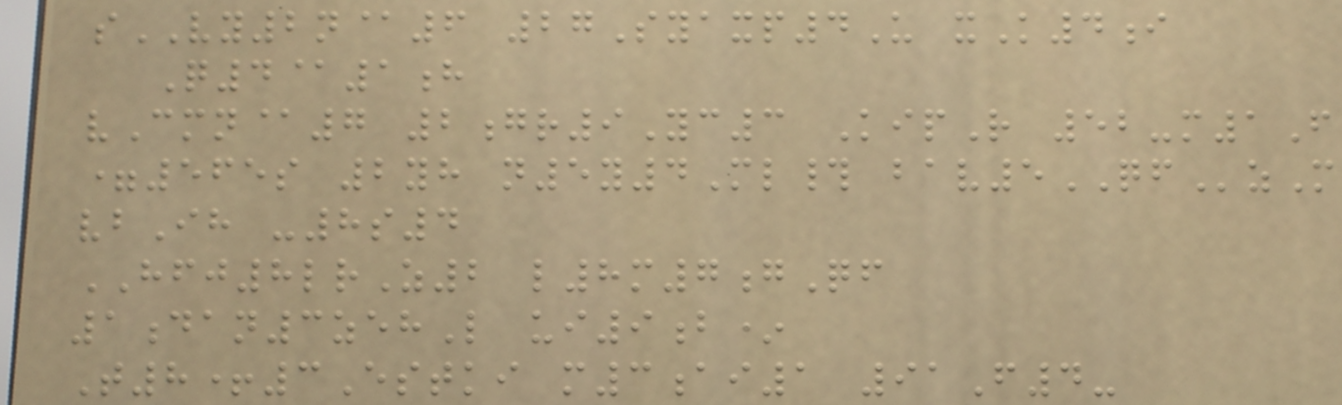sVY2n@6 27Syaxp4U xK4i
Q4@1h
vCmn@7 2gr9Yc3 KipR 52-m1F
=565s 2yh n5y4Ml# bav5QFzM
vbIh -8s4
HFJ8lrZ2 l8m7gQf
1dan3zehL ui9b*
T8+3Estki m3ai1 91F4-
